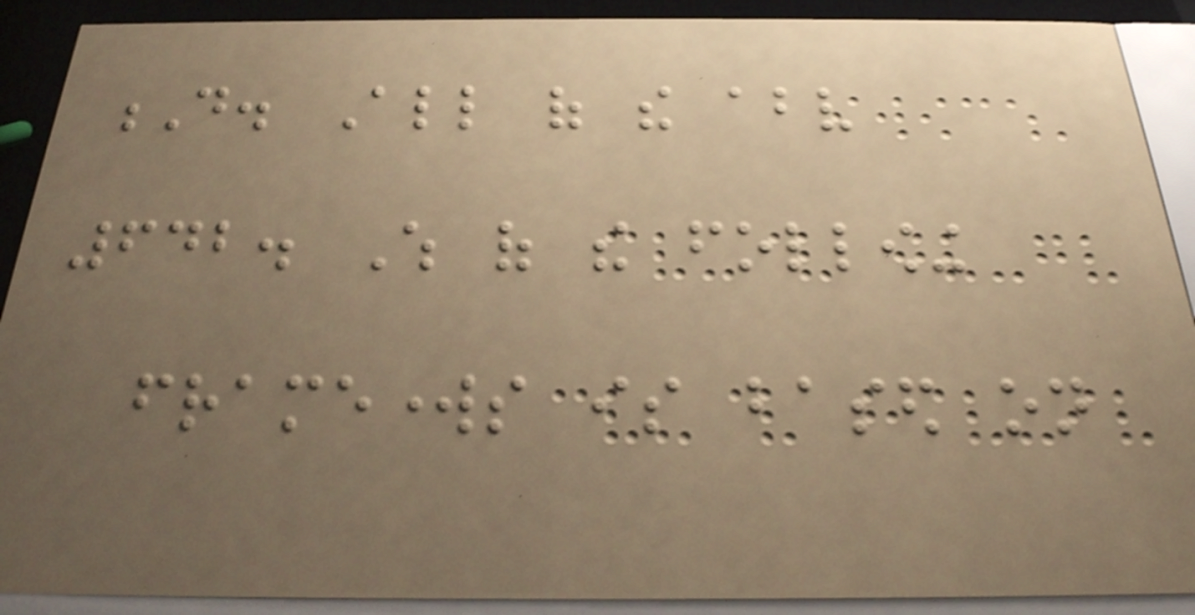D. All of the above
642. Which of the following
frameworks is based on
